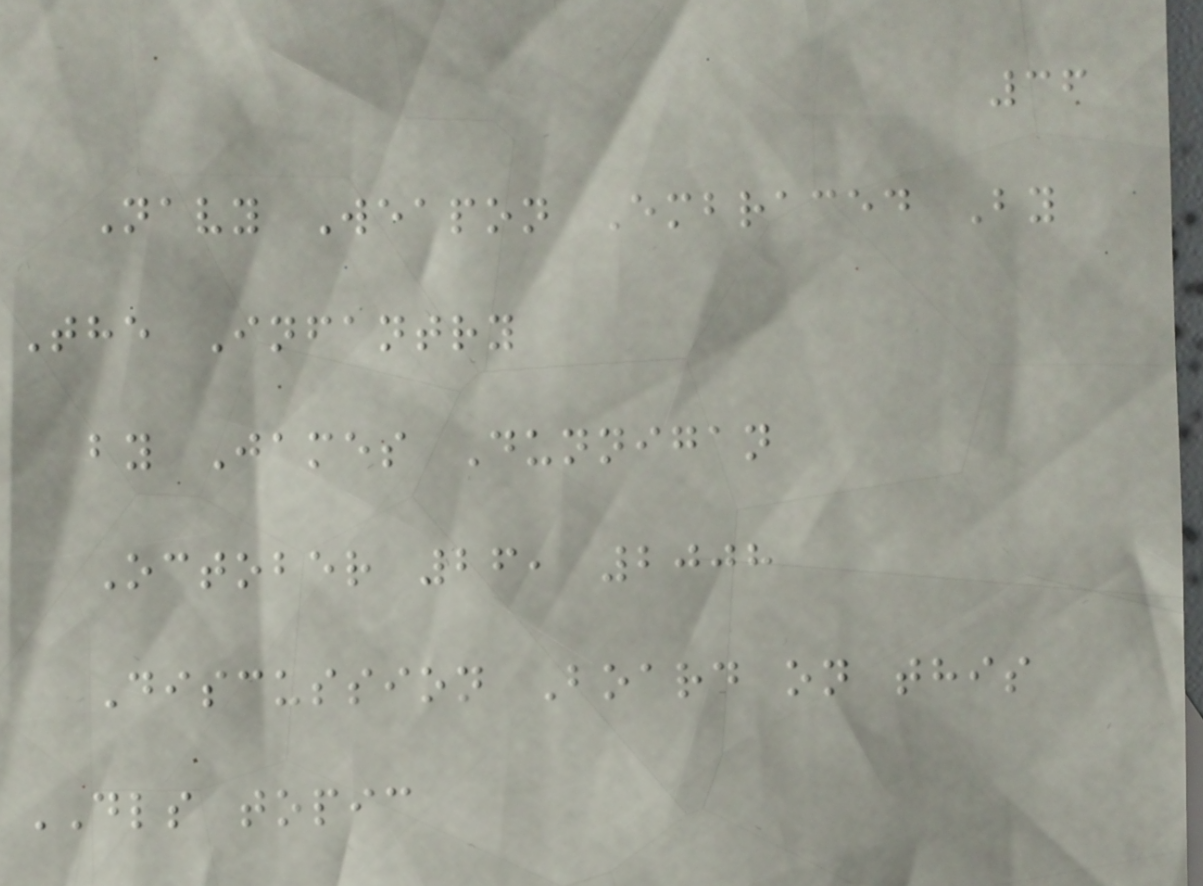36
Navy Weapon Embraced By
The Infantry
by James Dunnigan
October 26, 2008
Discussion Board on this
DLS topic
